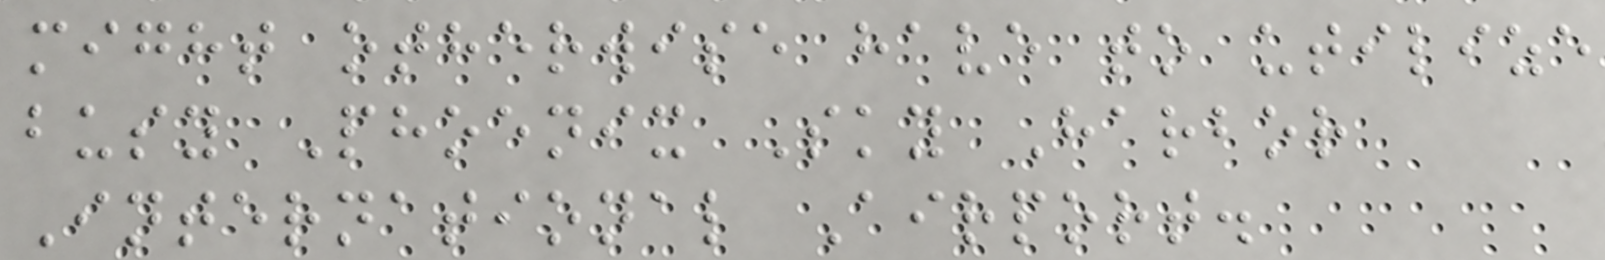might otherwise have to utilize
busy Phoenix Sky Harbor
International Airport.
